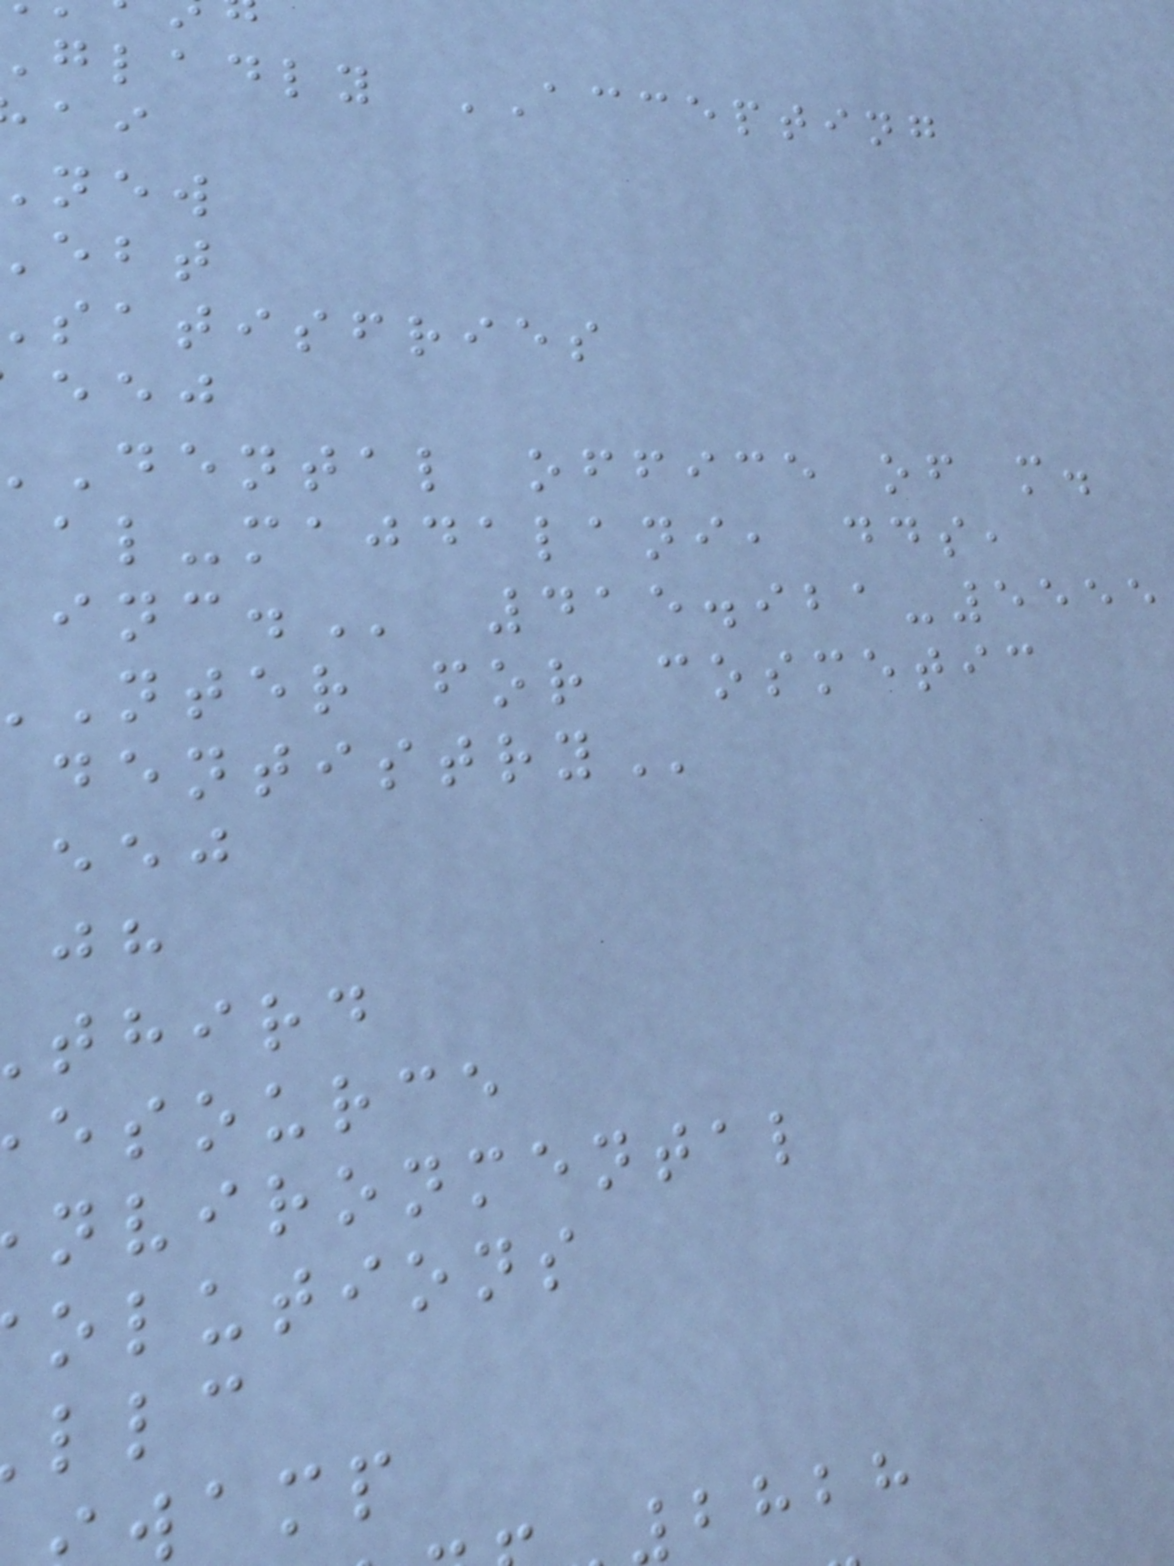gladly ACCEPTING
satisfries
dental office of m.
al-majdalani, dds,
415.921-5555
nter for cosmetic
third
esource
nvironmental
olutions
bhbh
